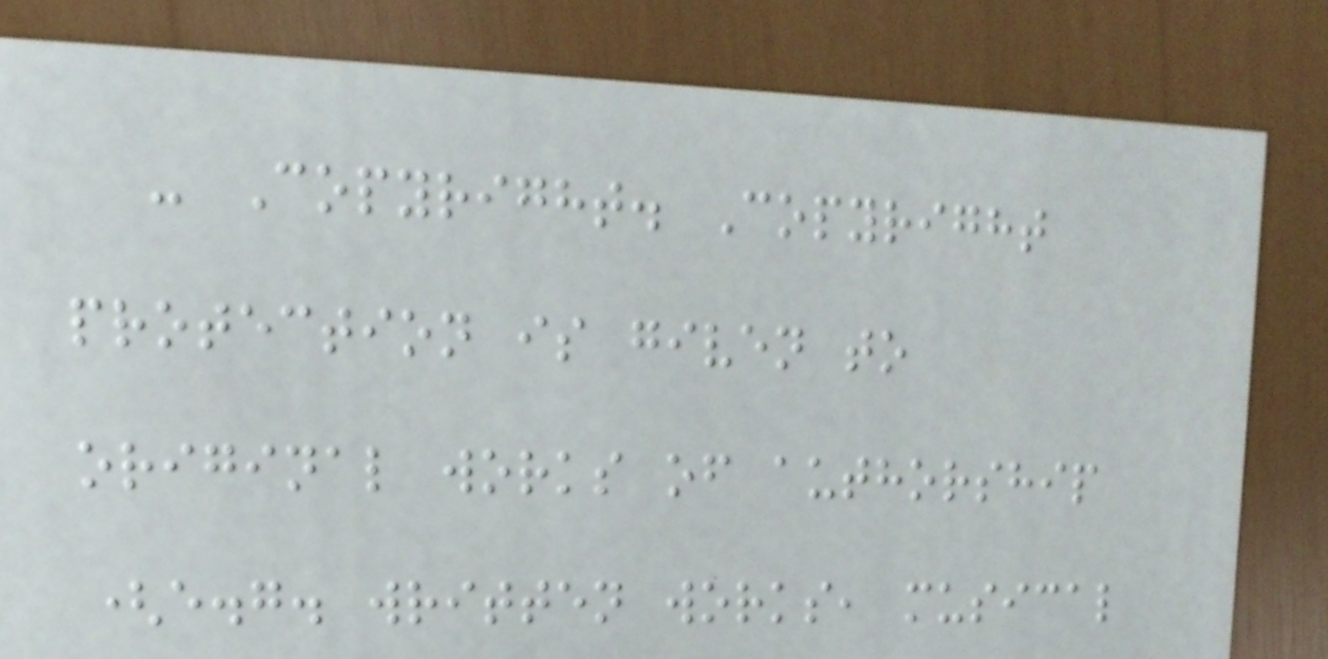- Copyright. Copyright
protection is given to
original works of authorship
(e.g. written works, musical
